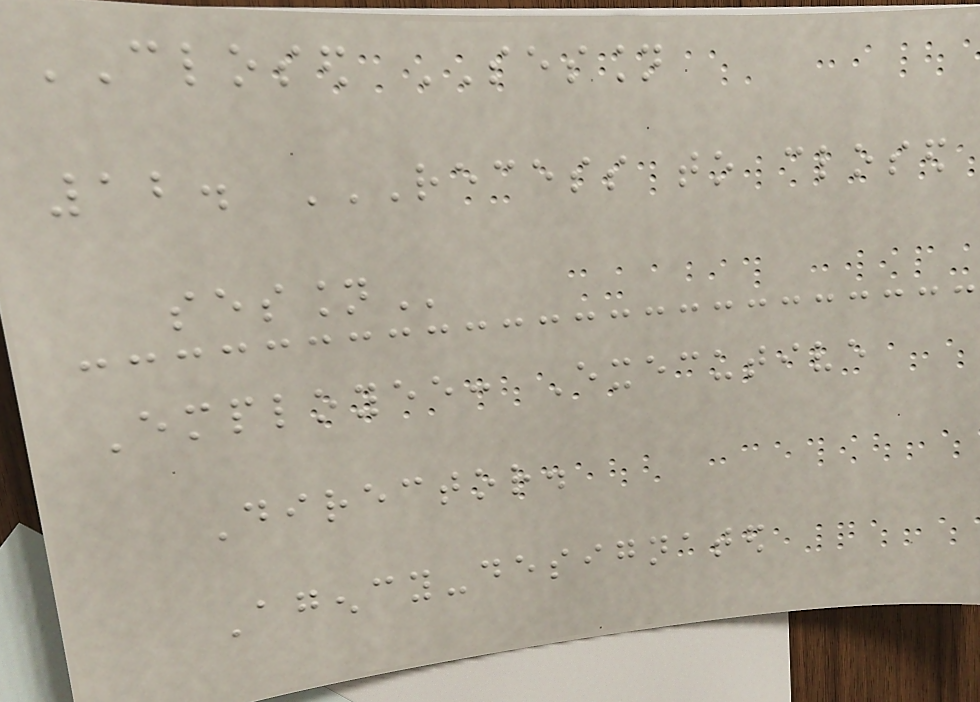CLOSED SESSION
12. RECESS TO CLOSED
SESSION
Employee: Executive
Director.
Agency-designated
